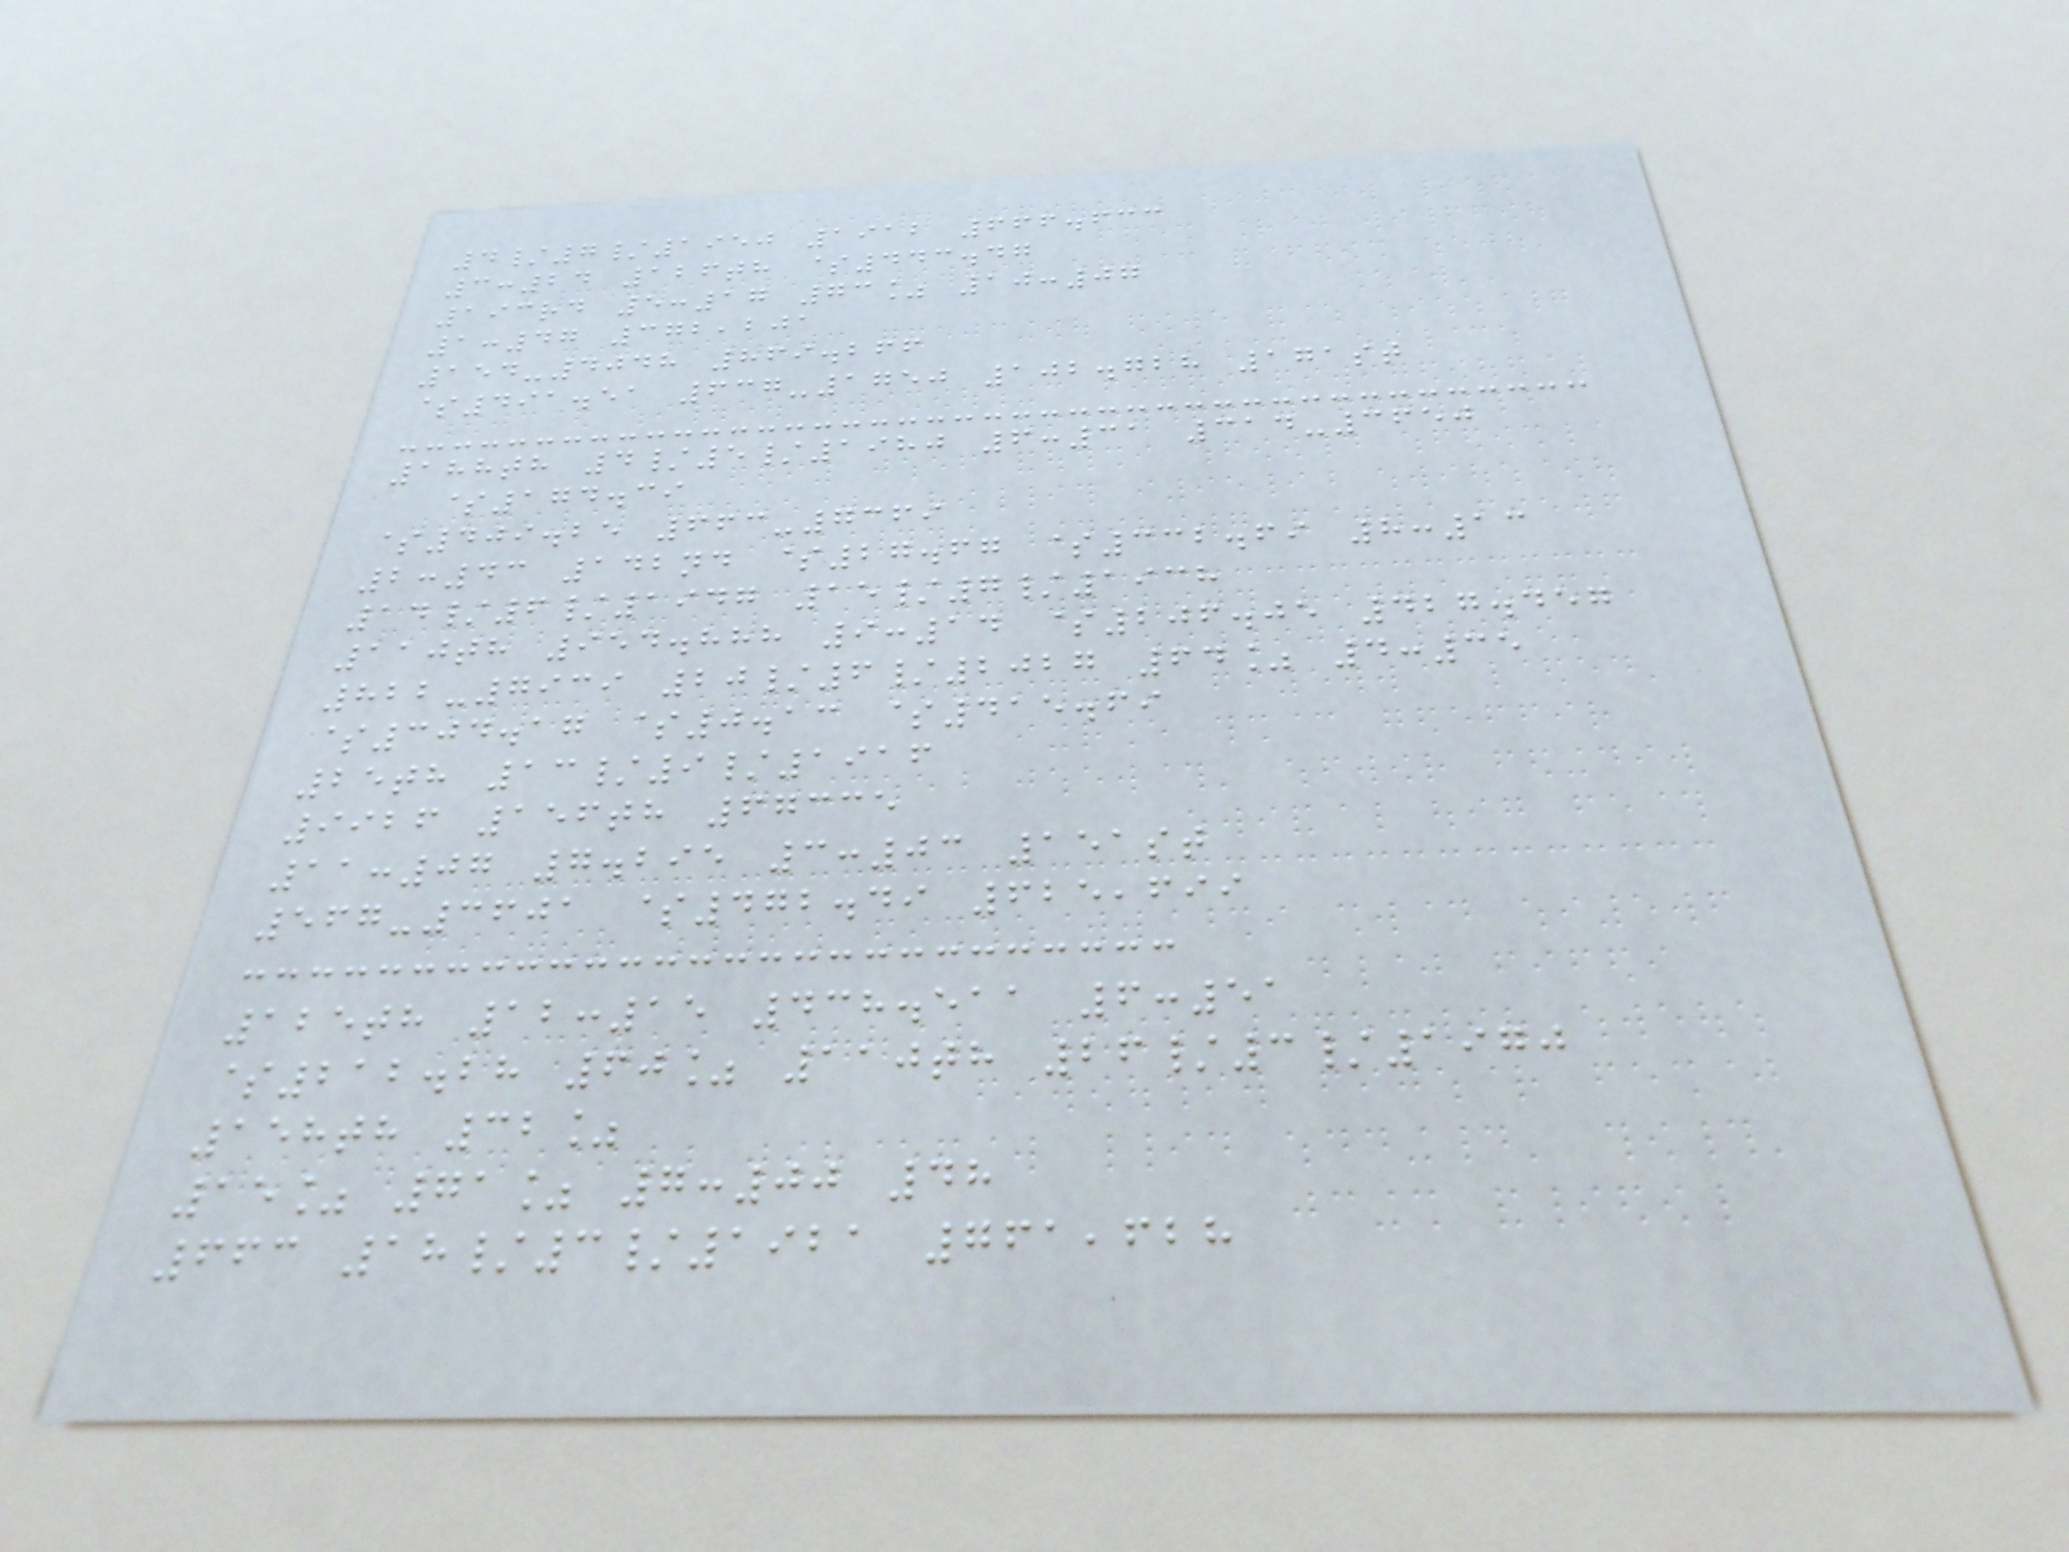4/7/1950 1912 666.633
3:24 126th $443.47
193rd 5:17 73% 10:07
1:47 372,201
154-4048 869.266
$491.51 637-1750 102.728 171st
188th 4/5/1980 6:31 314-3650
$174.39
$409.25 663-7369
2:43 142nd $27.67 $332.69 8:13
14/6/1947 15/7/1938
110th 954.888 9:14 $206.05 427.457
822-7939 20/6/2027 64% 4:35
$304.17 $0.13 $415.69
25th 13/9/1916
9926 156th 67335
11:07 7.295 3:03 151st
567-3601 $472.49 625,699
125th 12:15 438.511 6:51
$212.28 60% 110th 26/3/1970
158th 32%
15% 71% 7:00 48
663 18/3/1921 761,628
